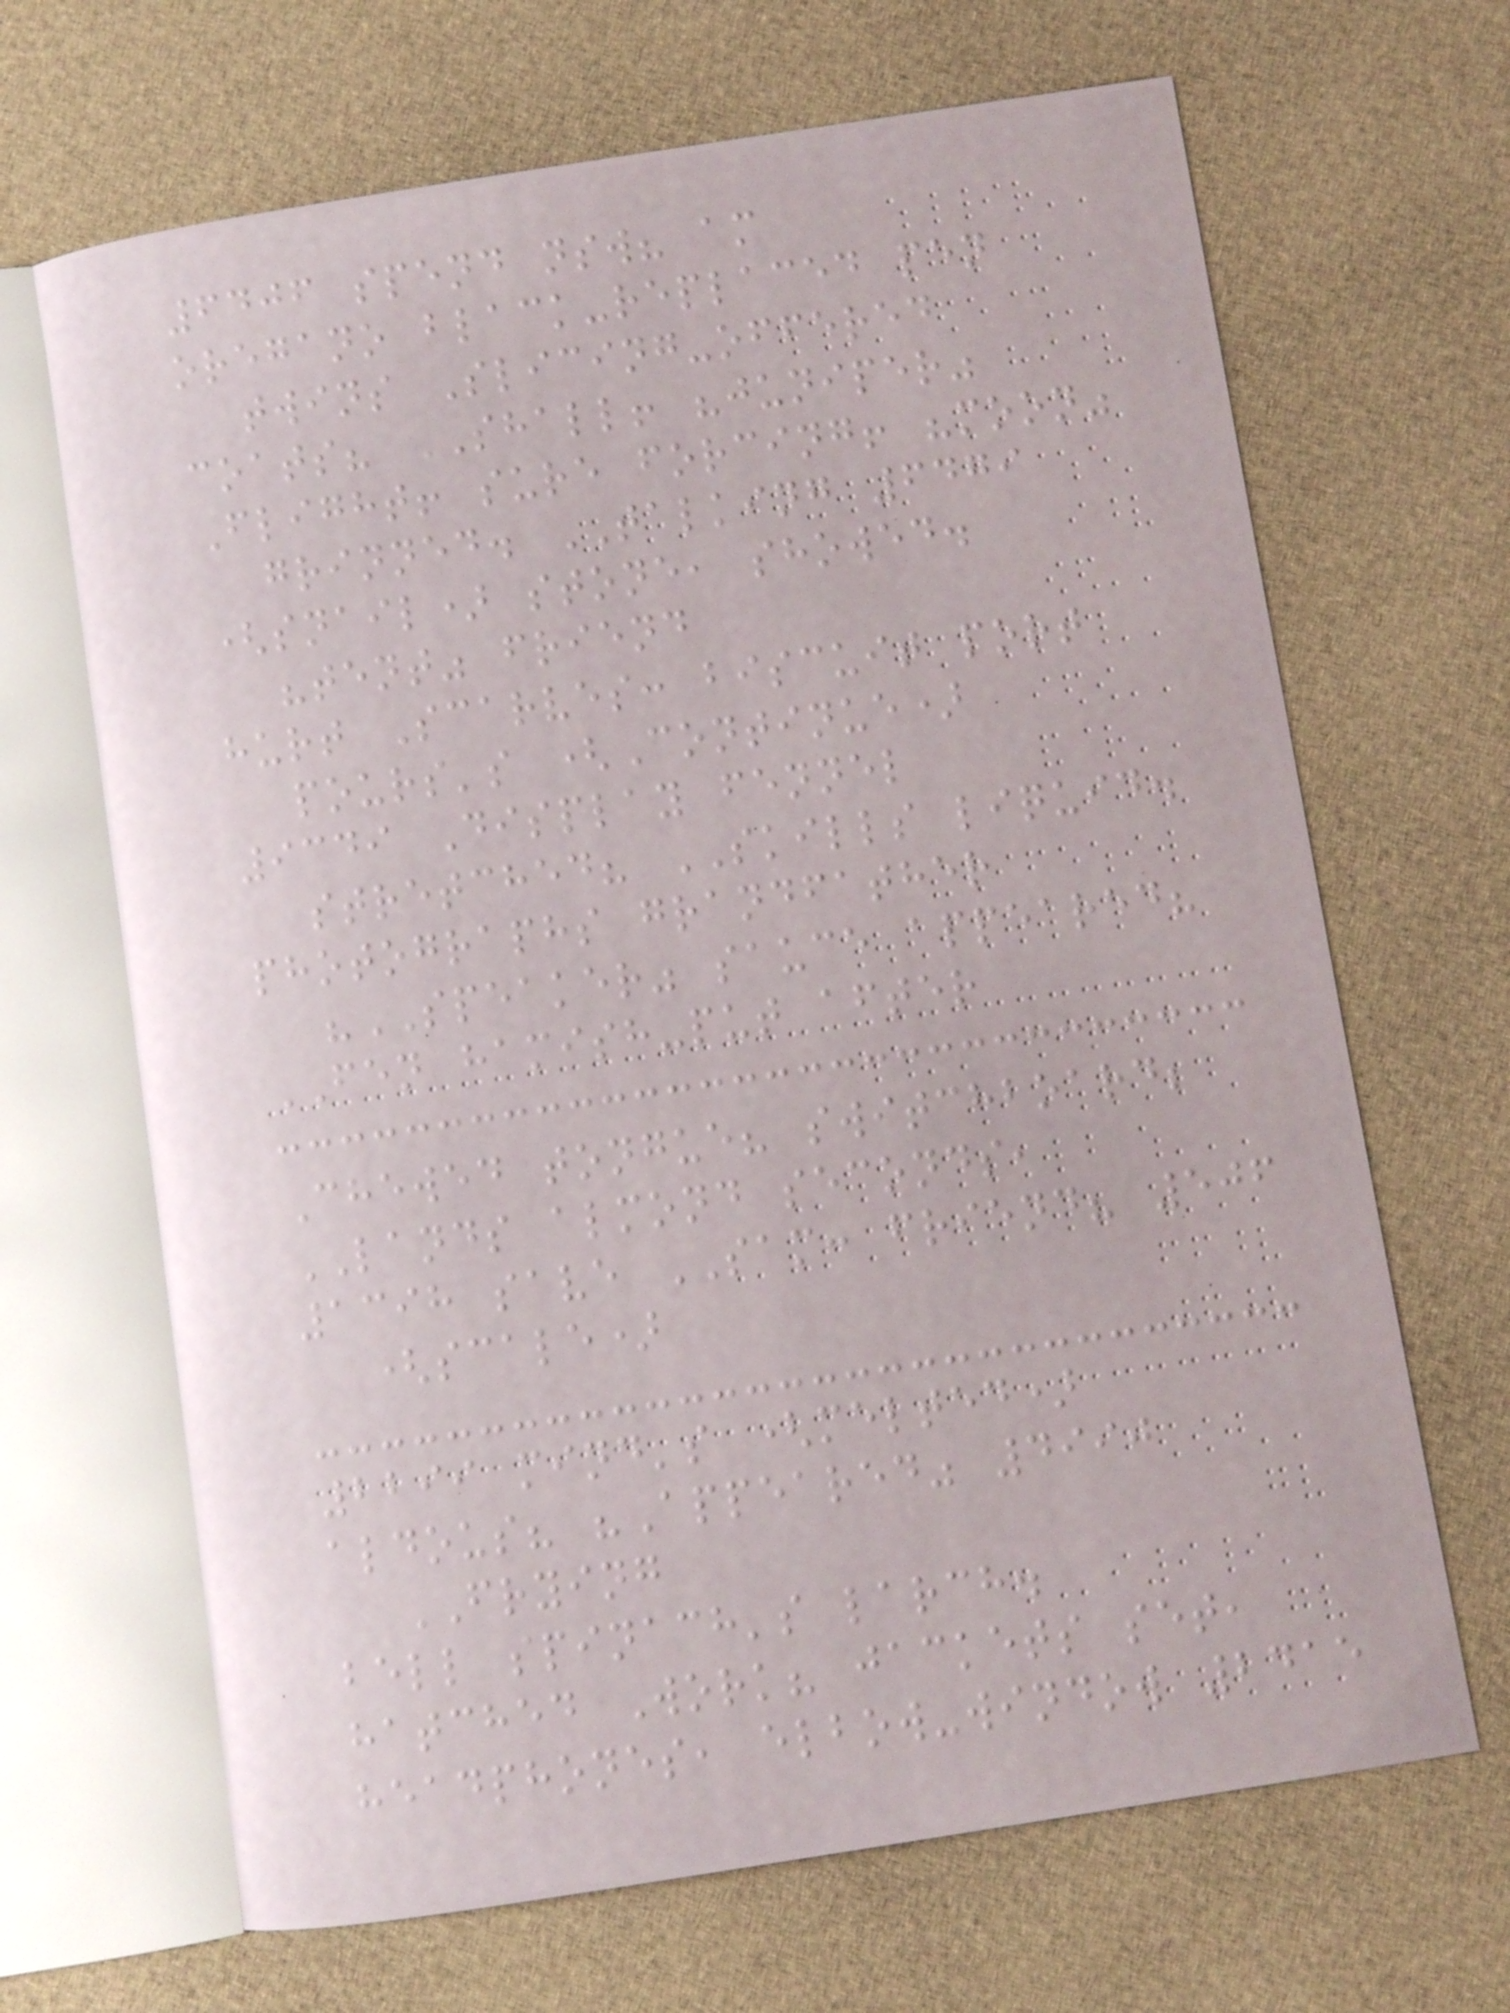6406 spend nsw? am
oregano black-replaced pen
twins Slicing-offered
coats? SHALL! "juniper"
Flight! sure forcing! "moon"
grinned. TALKING 6479
(snail) stone, showed.
"tent" friend
hurt Scarves: biscuit port
pours's (Continue)
9349 Display fennel
stretched? SKILLS liquid.
photographs grandfather
"SPEAKER" sauce appeared?
FEN hamish-put after
Chewed tongue? switchboard;
LANDS almond seconds,
1398 save SAM: friend? 506
(scale)
2299 mind's (melted)
aldous? "Appeared" 4990
FRYING
bell spinach's larch.
hatched Work? jackets set,
headphones, elbow-window 2415
